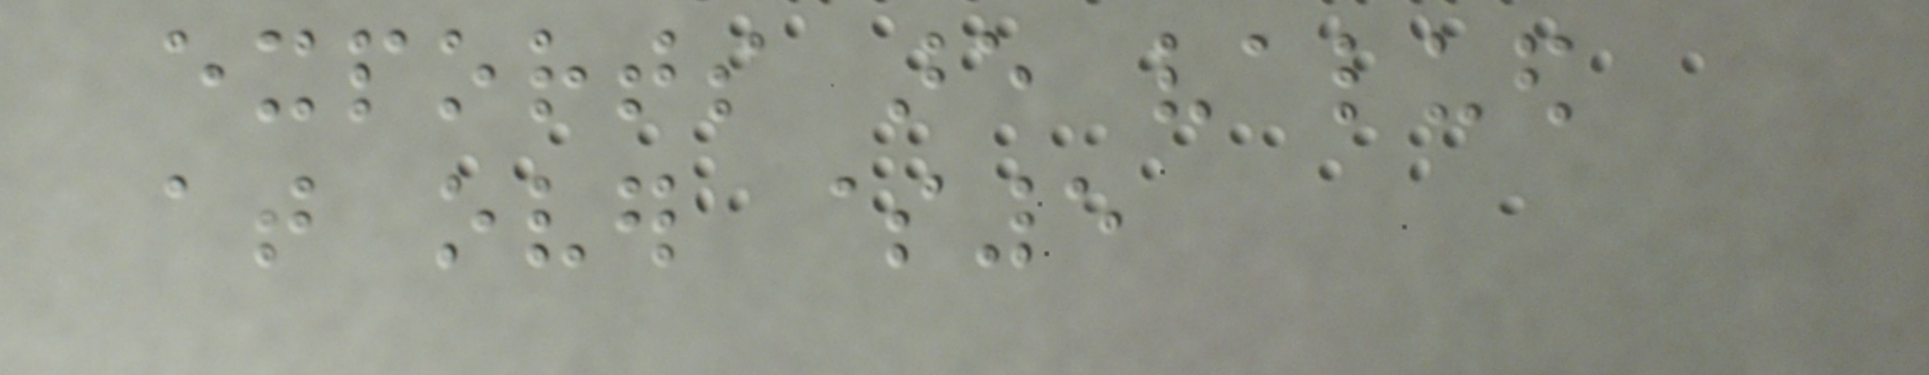exports are valued
at over $5
